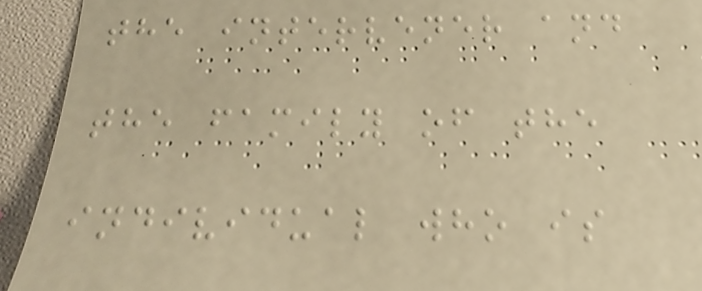the intervener and
the family of the
individual who is
